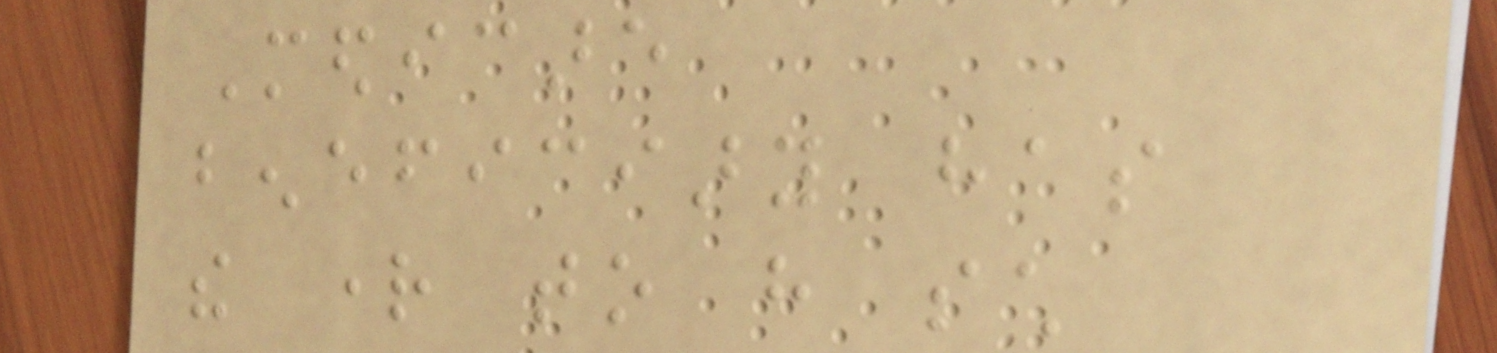Medicare
beneficiary has
the right to have such
